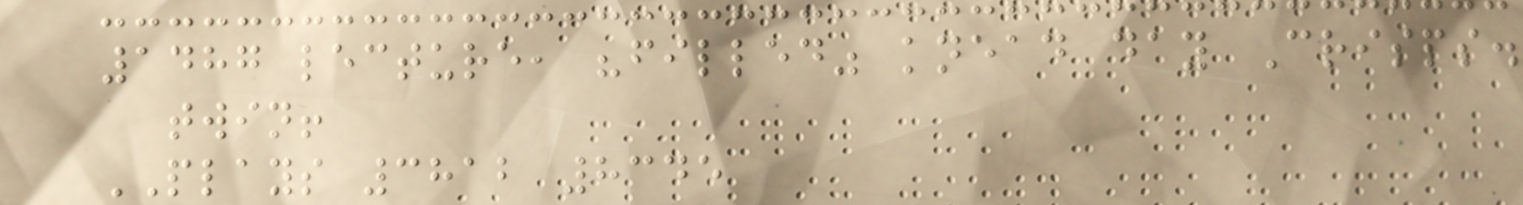1487 lecture, "filled" knead day Crisps.
twin!
PLAYS 3812 8345
